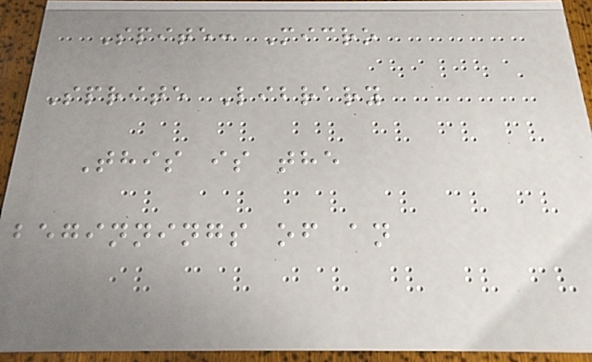Spite: Micro
Sprite Library
This is the
beginnings of an
